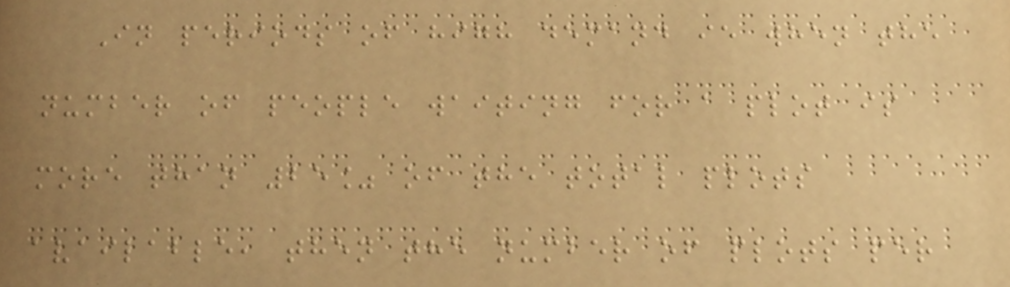In periods of high demand ie when the
number of people waiting for a plot is
more than 25% of the total plots
available, then the number of plots per
